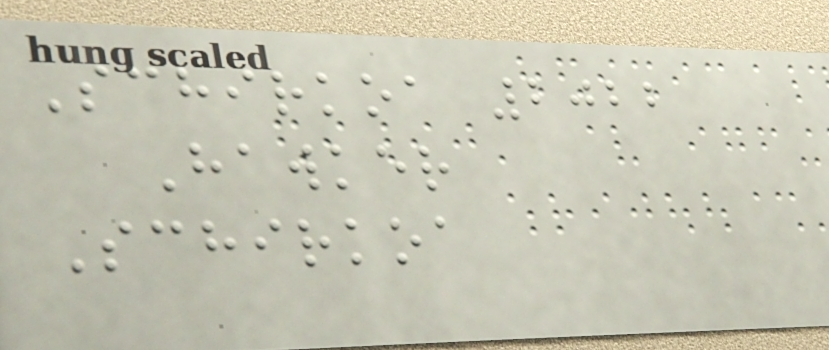Schirkoa 2022
Hawker
Schirkoa
